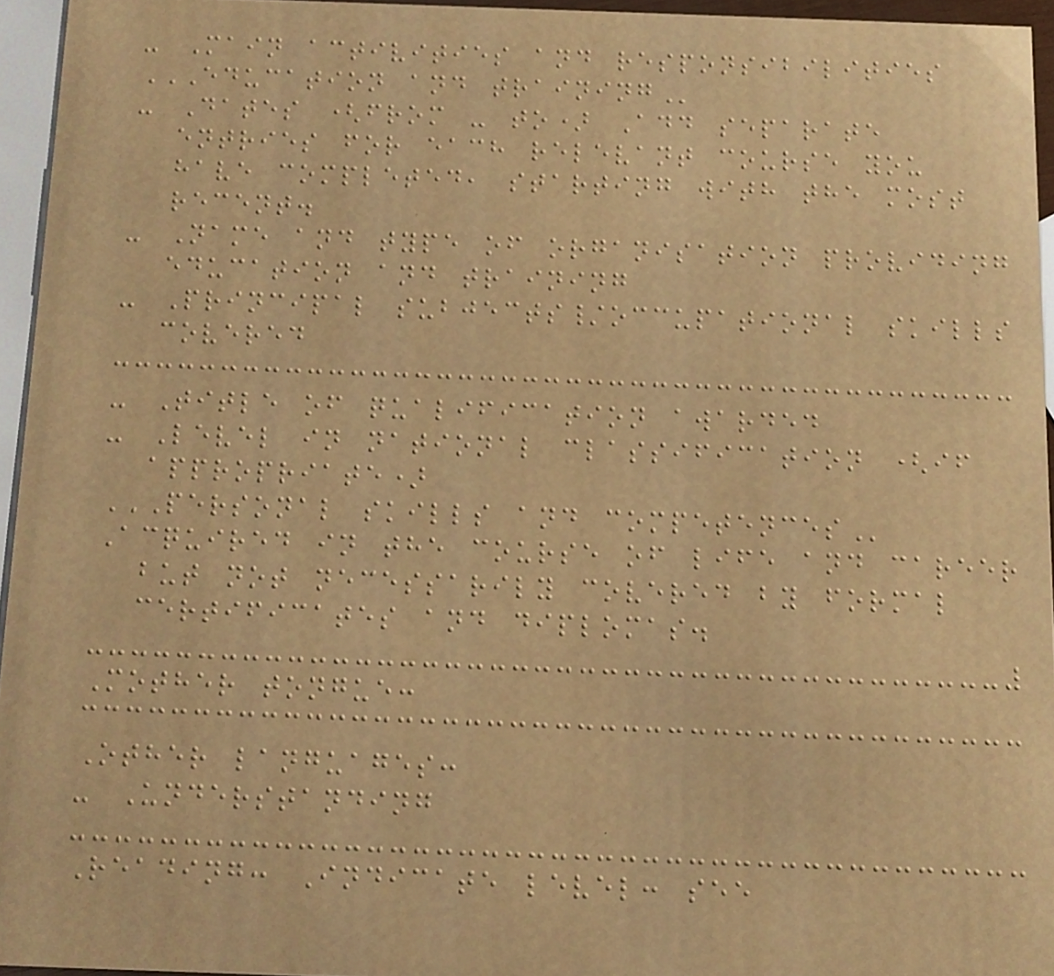- Main activities and responsibilities
EDUCATION AND TRAINING
- Dates (from - to) Add separate
entries for each relevant course you
have completed, starting with the most
recent.
- Name and type of organisation providing
education and training
- Principal subjects/occupational skills
covered
- Title of qualification awarded
- Level in national classification (if
appropriate)
PERSONAL SKILLS AND COMPETENCES
Acquired in the course of life and career
but not necessarily covered by formal
certificates and diplomas.
Mother tongue:
Other languages:
- Understanding
Reading: Indicate level: see
